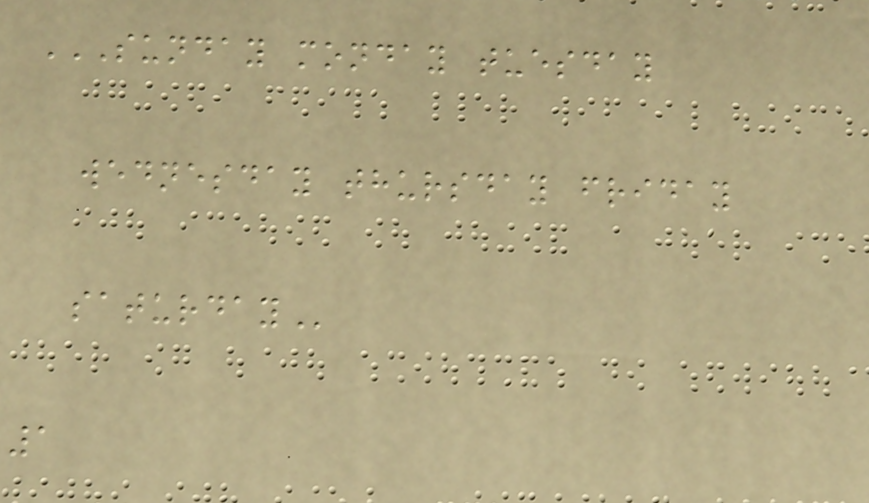SUNDAY MONDAY TUESDAY
WEDNESDAY THURSDAY FRIDAY
SATURDAY
1
